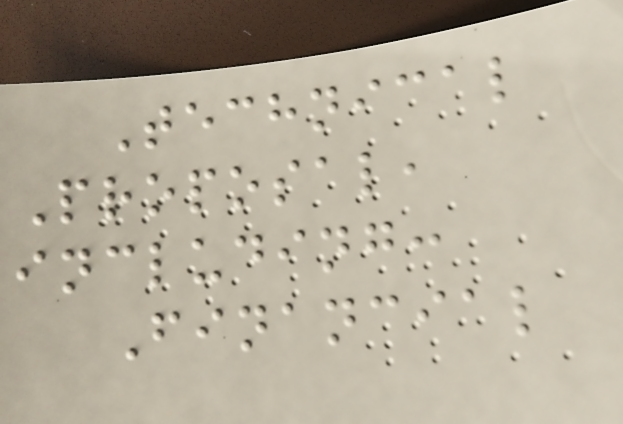Technical
Proposal,
including:
Financial
